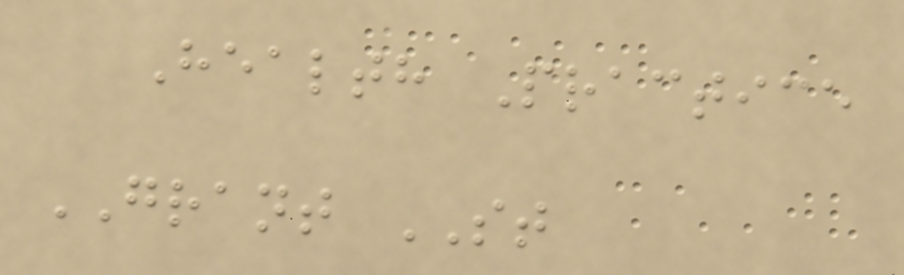Health Practice
GRANT ST
